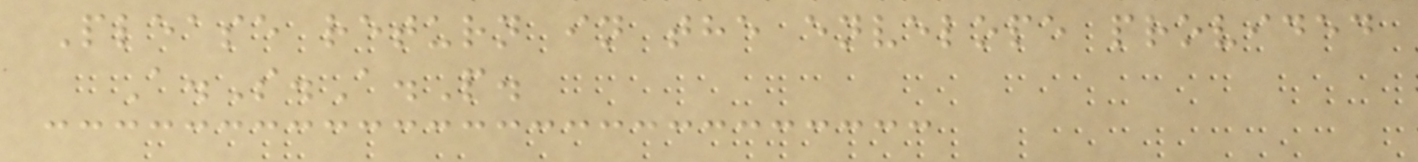Please return in the envelope provided
A.S.A.P.
